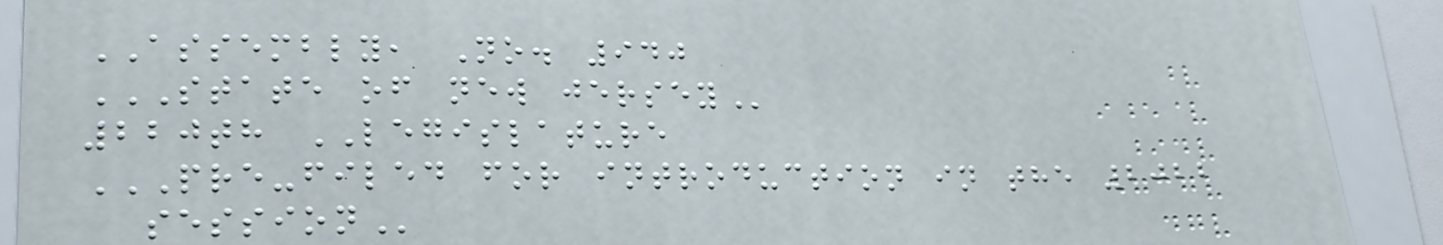ASSEMBLY, No. 940
STATE OF NEW JERSEY
220th LEGISLATURE
PRE-FILED FOR INTRODUCTION IN THE 2022
SESSION
